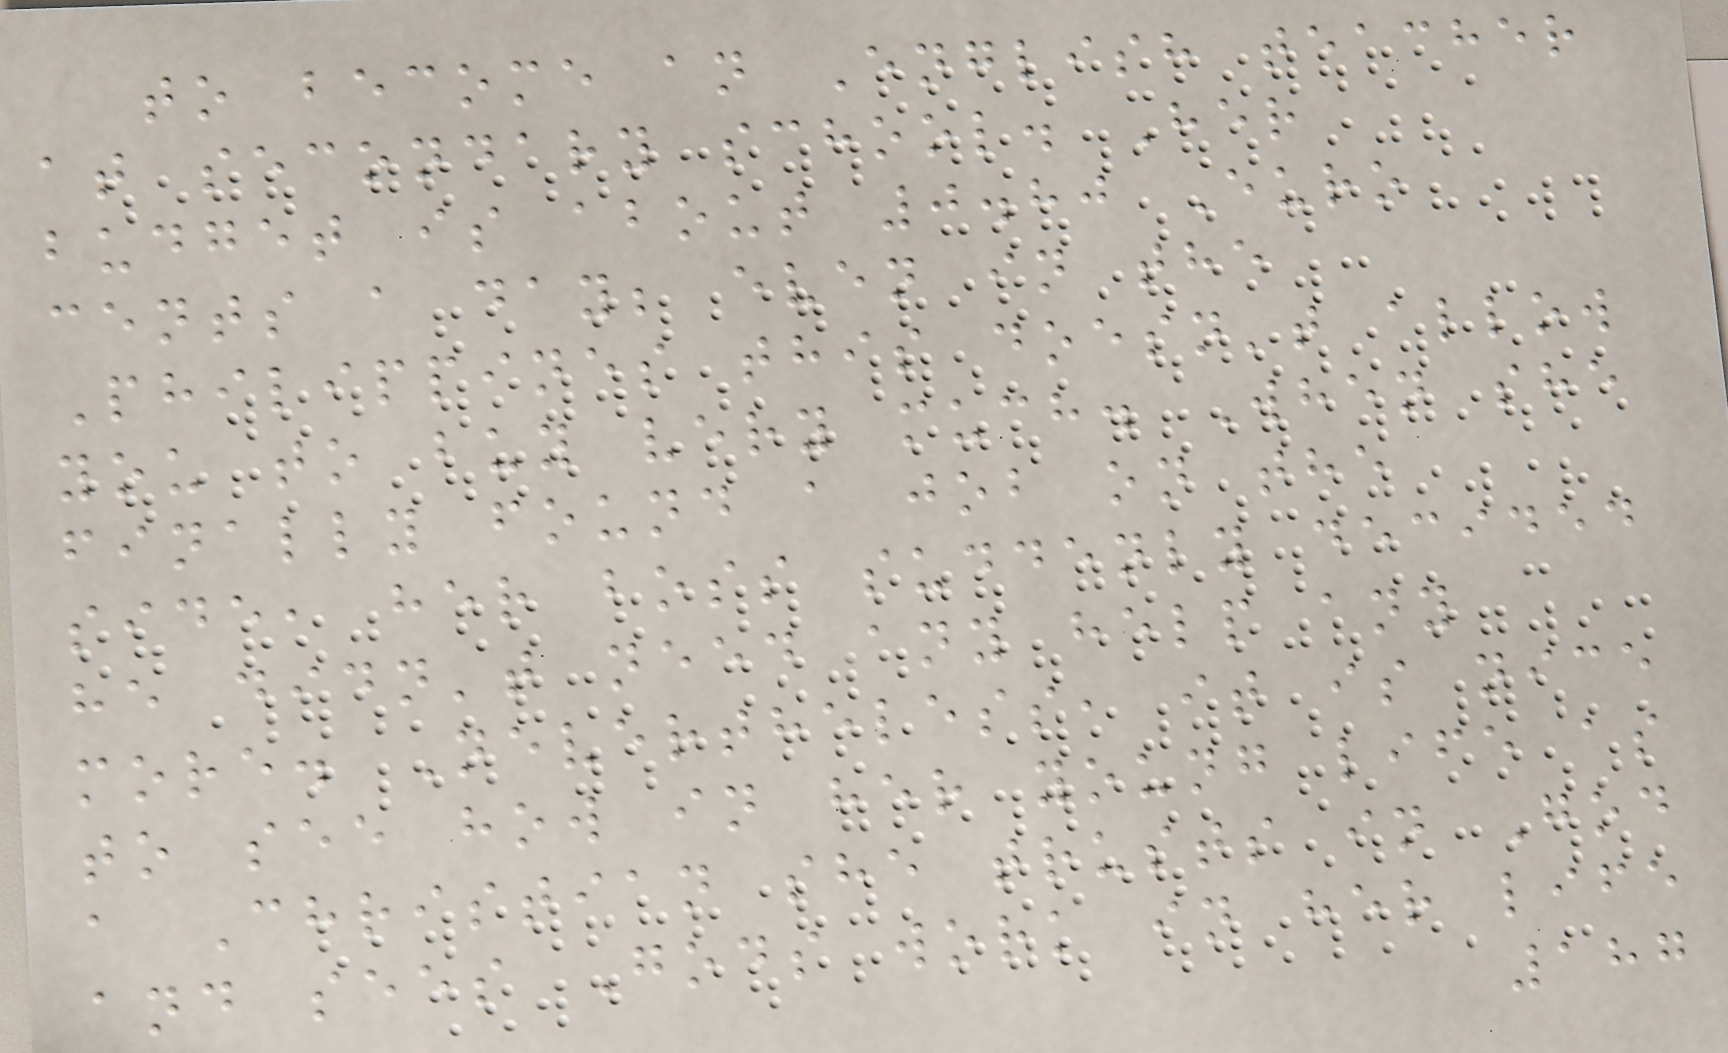to become an English teacher
at secondary school. Her
budget is about 0.80 Euro
cents a day; even in the
Philippines this doesn't allow
you to buy very much. When she
finally found a job on the
side, her boss suddenly decided
he didn't need any help any
more. Nevertheless, it is nice
to see how in her young life as
a Christian she trusts in God
and sees Gods work in her life
187
